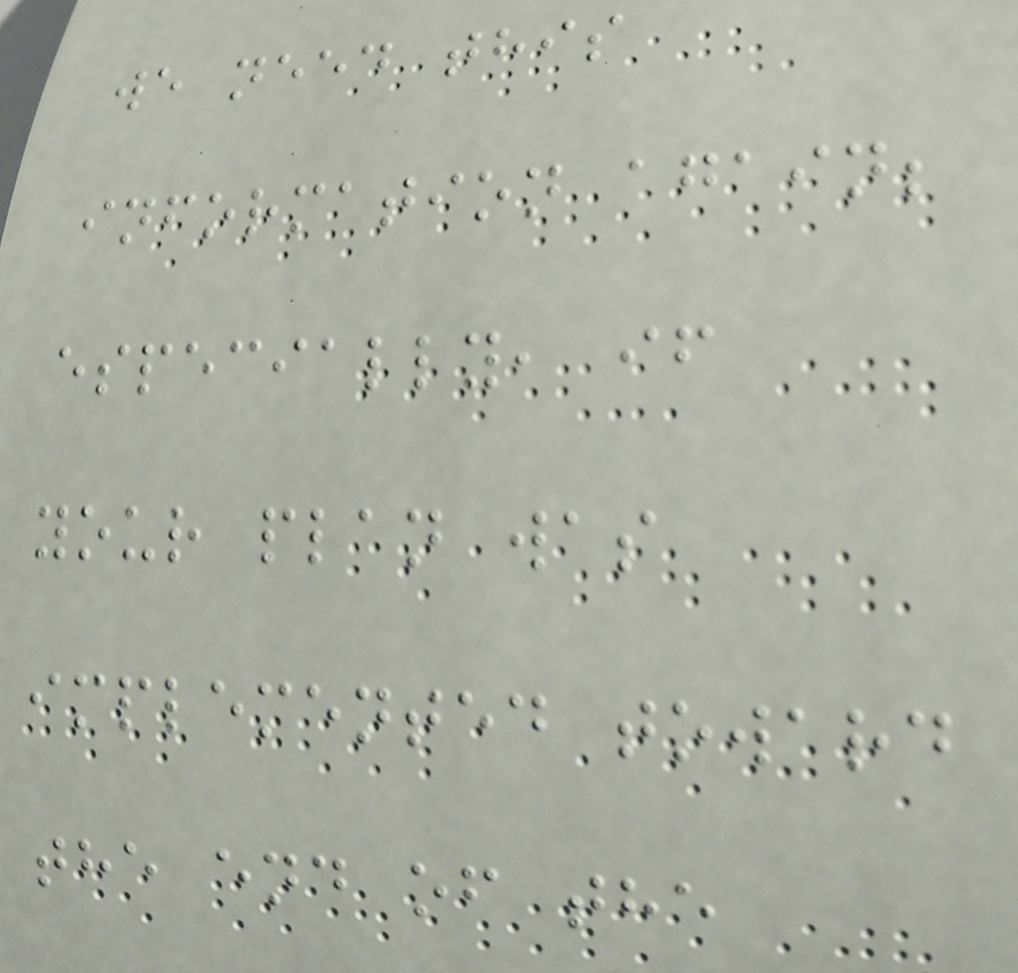we need this
information again;
especially, if
your plan was
implemented toward
the end of the
